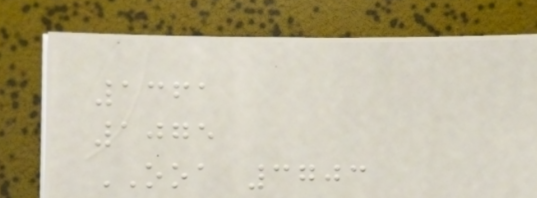1361
1075
OOA 3703
